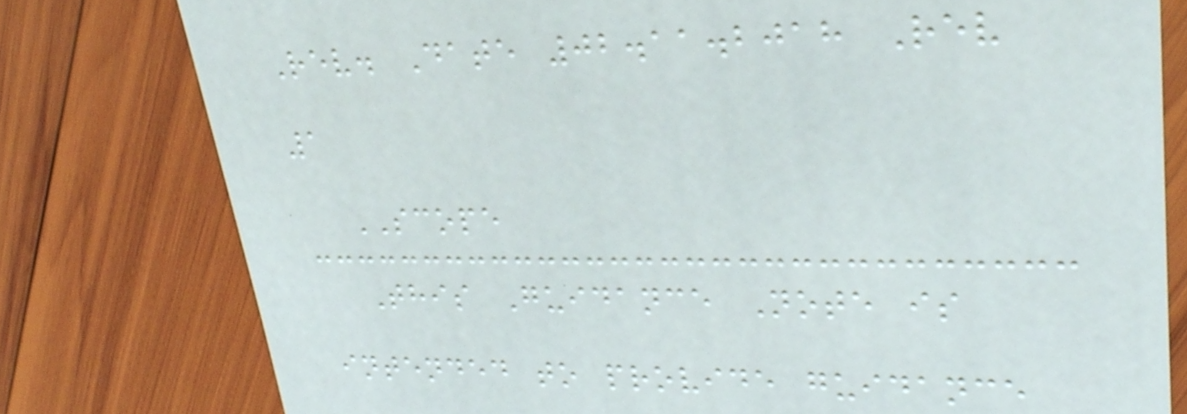Rev. Date 02.11.2018 Rev
1
SCOPE
This Guidance Note is
intended to provide guidance
